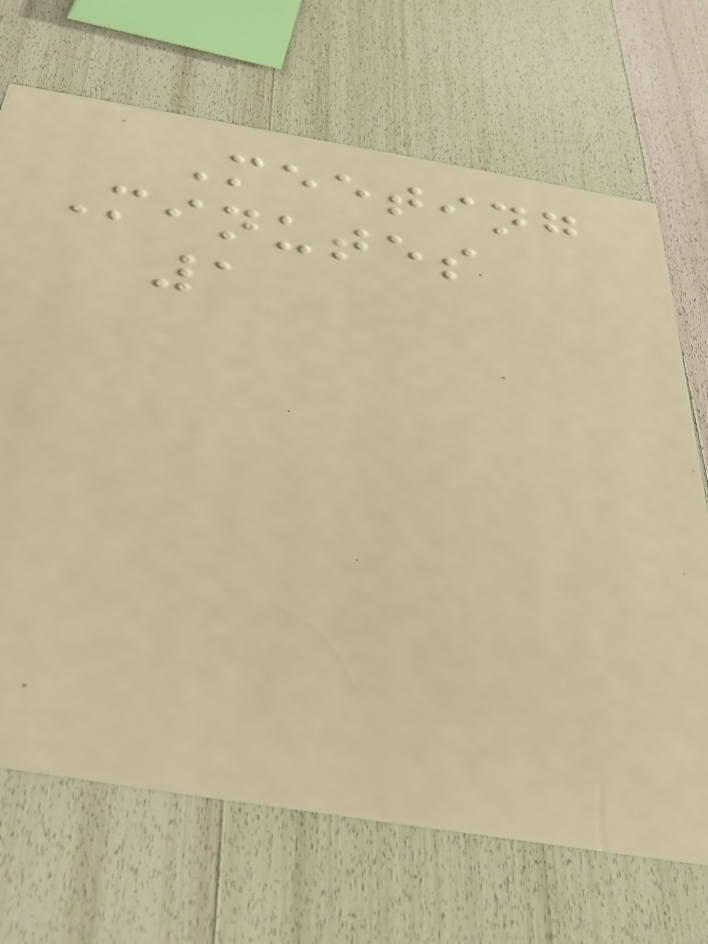Meeting
Minutes
1
